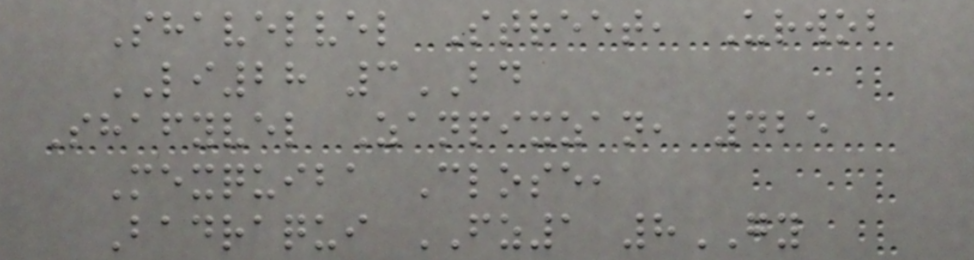Shavelvel Street, Urwob
LI28 3BD
Shafyvel Zanpixzan, 425
Mexquiba Close,
Badraqui FZ1 8GY
